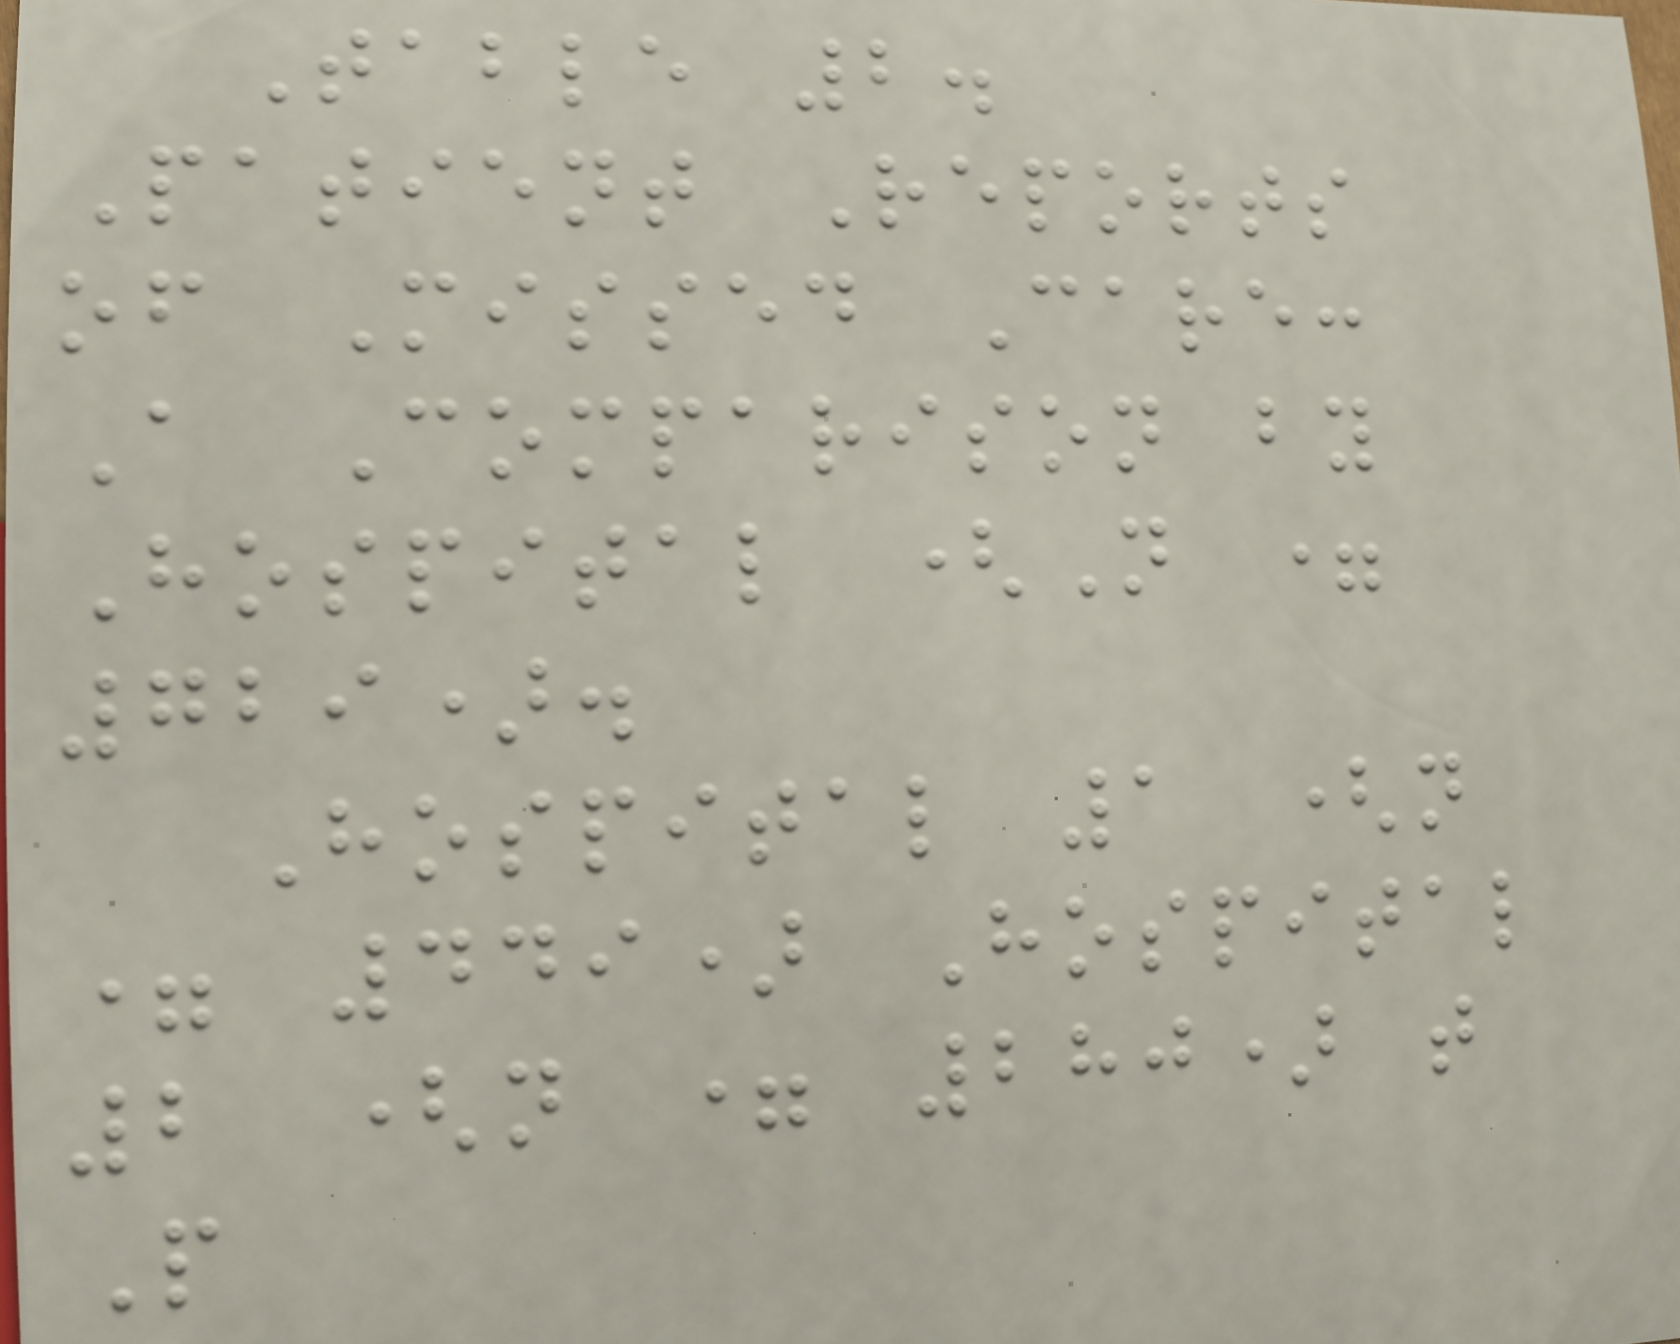Table 2.
Patient Reports
of Missed Care:
A Comparison by
Hospital (N =
729).
Hospital 1 (n
= 449) Hospital
2 (n = 280) t
P
